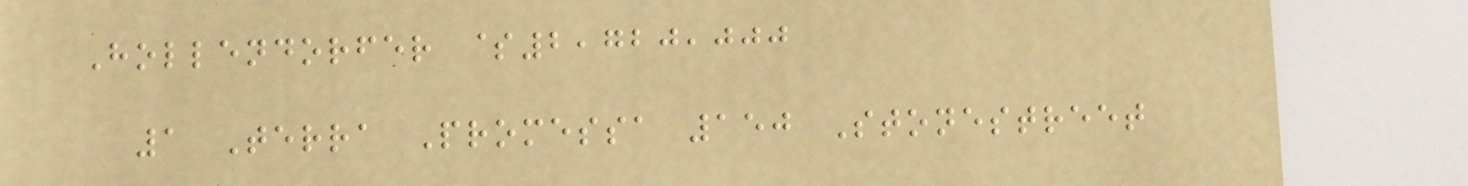Hollendorfer $2,720,000
1 Terra Promessa 150 Stonestreet
